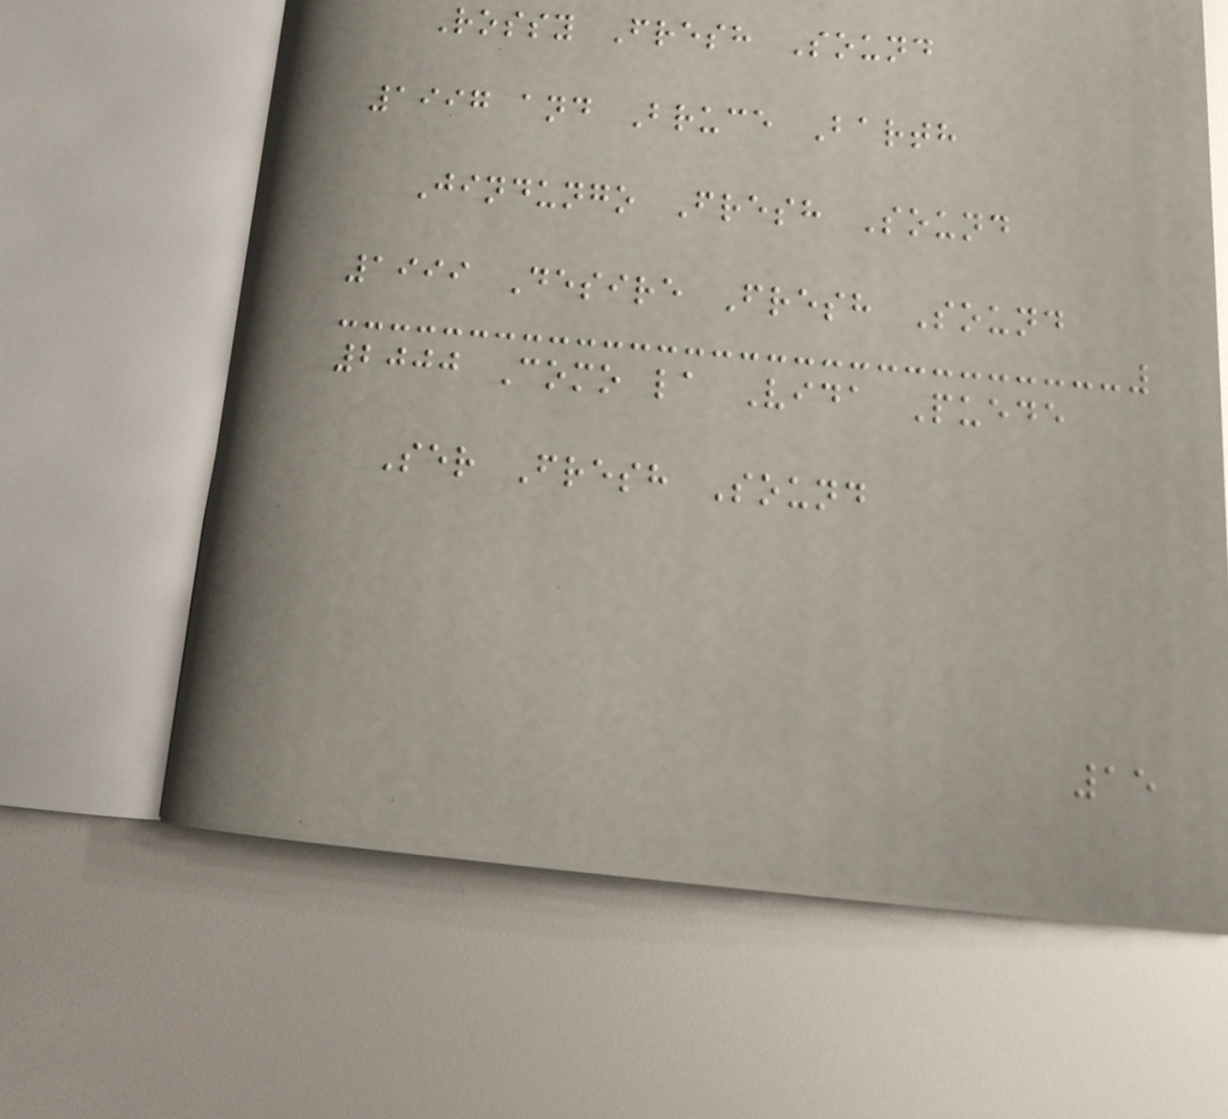Rossy Fresh Sound
1997 and Bruce Barth
Jindungo Fresh Sound
1999 Desire Fresh Sound
2000 Como la Vida Puede
Ser Fresh Sound
15
